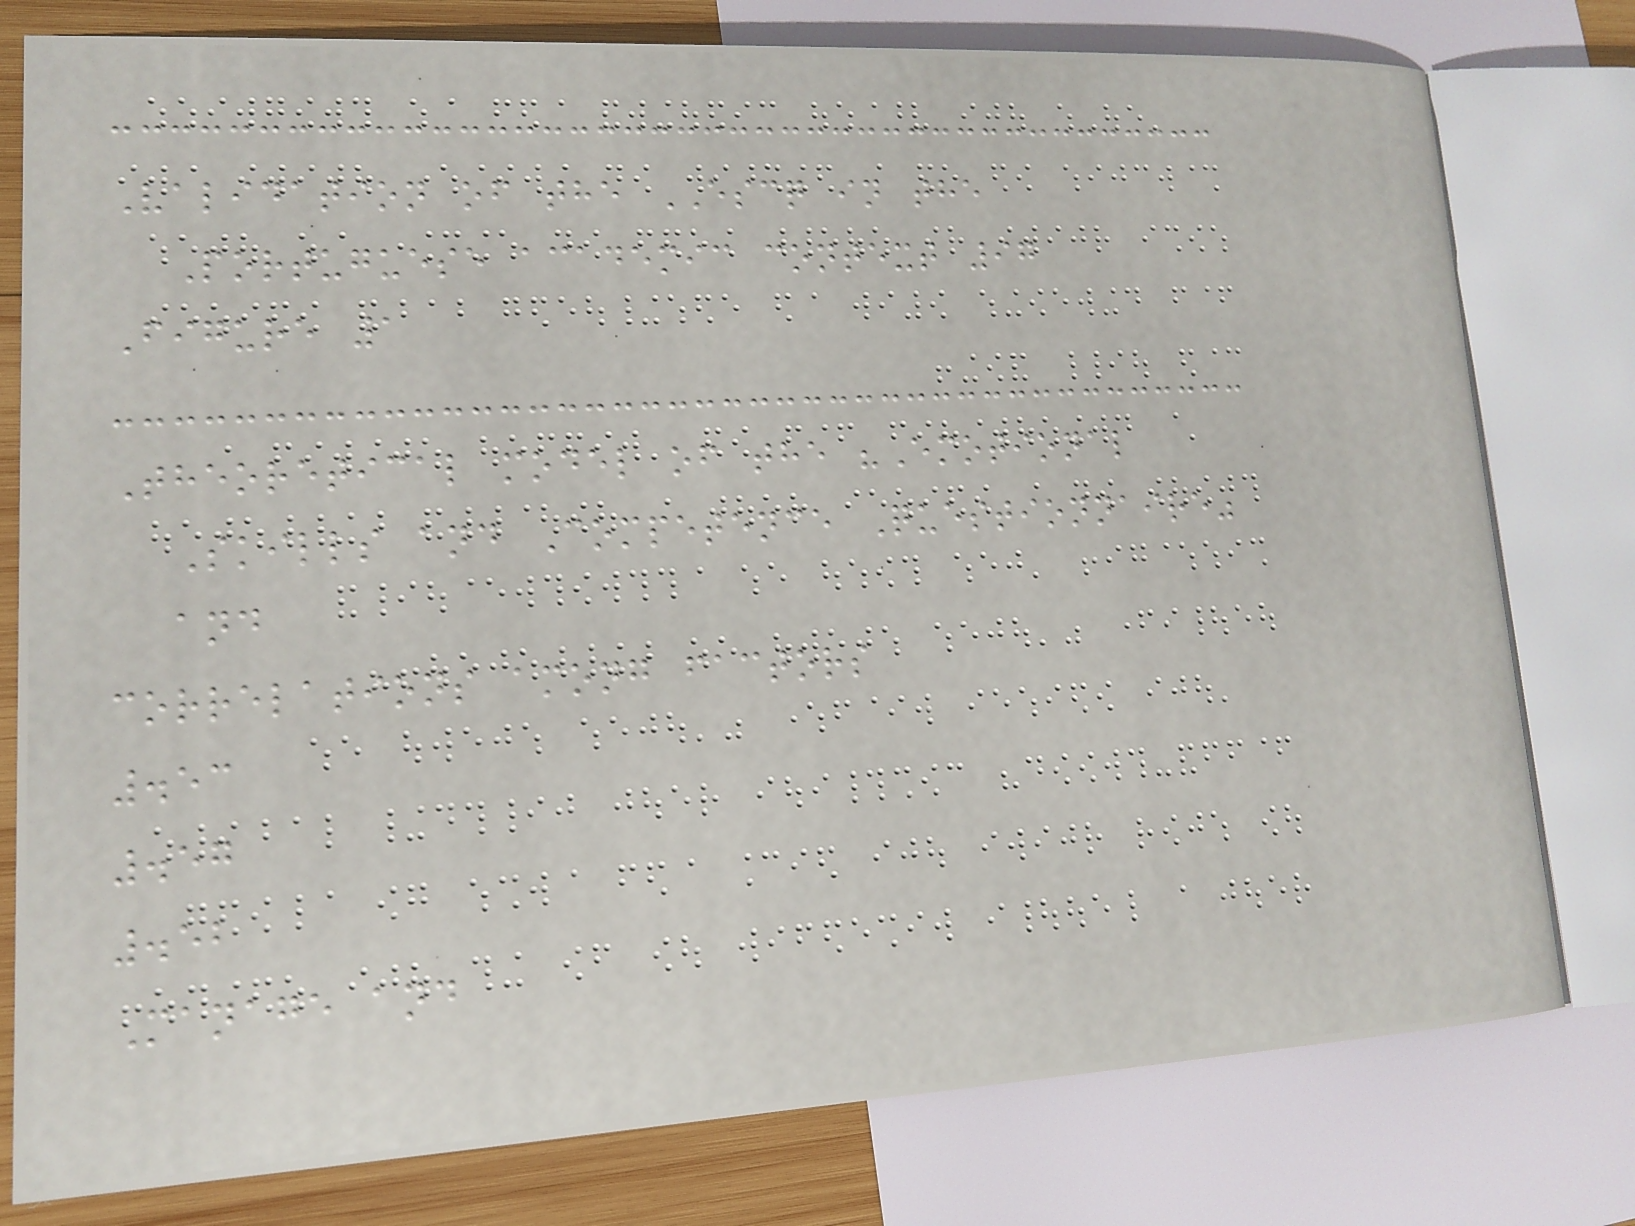Validation of the ESCQ in the
Portuguese academic context 97
Figure 1
Theoretical model of the "Emotional
Skills and Competence Questionnaire"
and
correlations among factors
.53
.57
.52
Manage and
